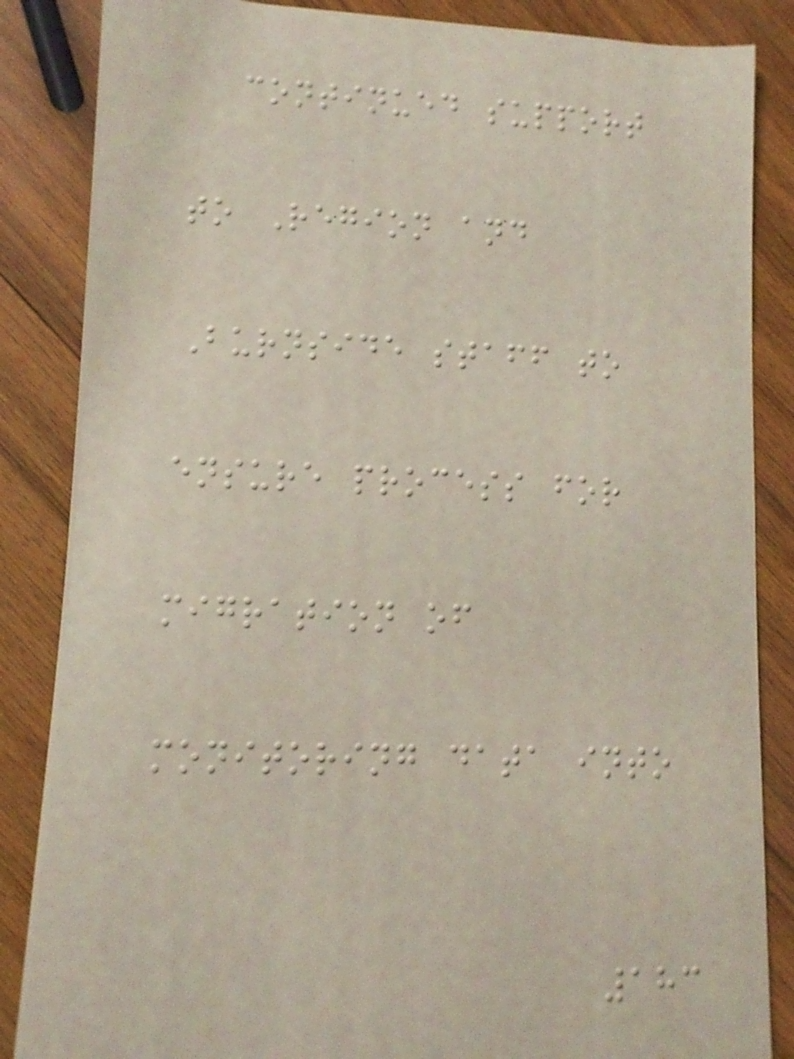continued support
to Region and
Burnside staff to
ensure process for
migration of
monitoring data into
183
